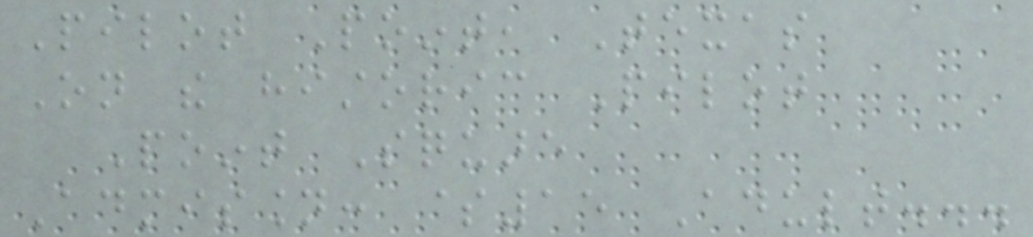Pilot Point, Texas
On the historic Pilot
Point Square
Admission: $15 Adult...
